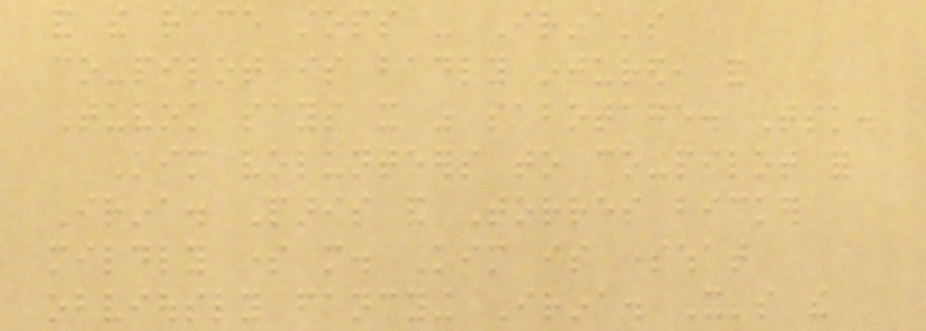and the race stops - Irina's
co-pilot is badly injured, and
Tuvok says it was sabotage. Tsk.
Kim volunteers to co-pilot for
Irina. Paris and Torres bicker
mildly some more. Kim is somewhat
obviously fancying Irina. It's the
